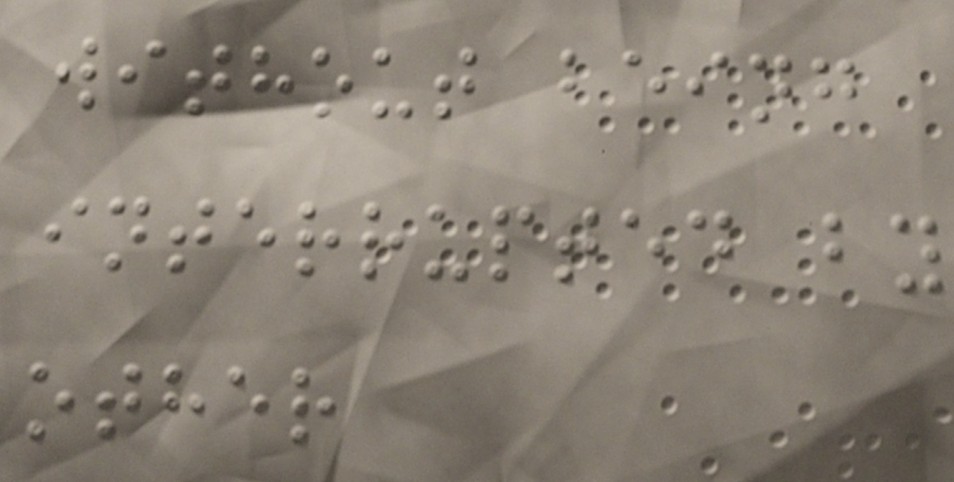without being
interrupted by
other
